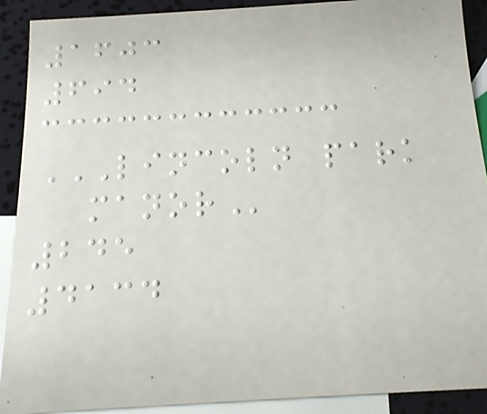1603
694
LINCOLN PARK
MANOR
245
4134
